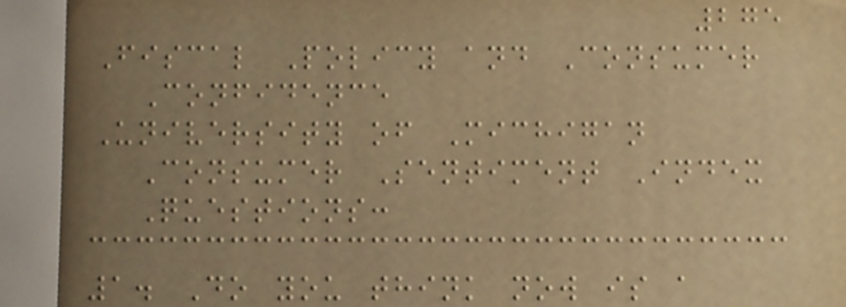275
Fiscal Policy and Consumer
Confidence
University of Michigan
Consumer Sentiment Index
Questions:
1. Do you think now is a
